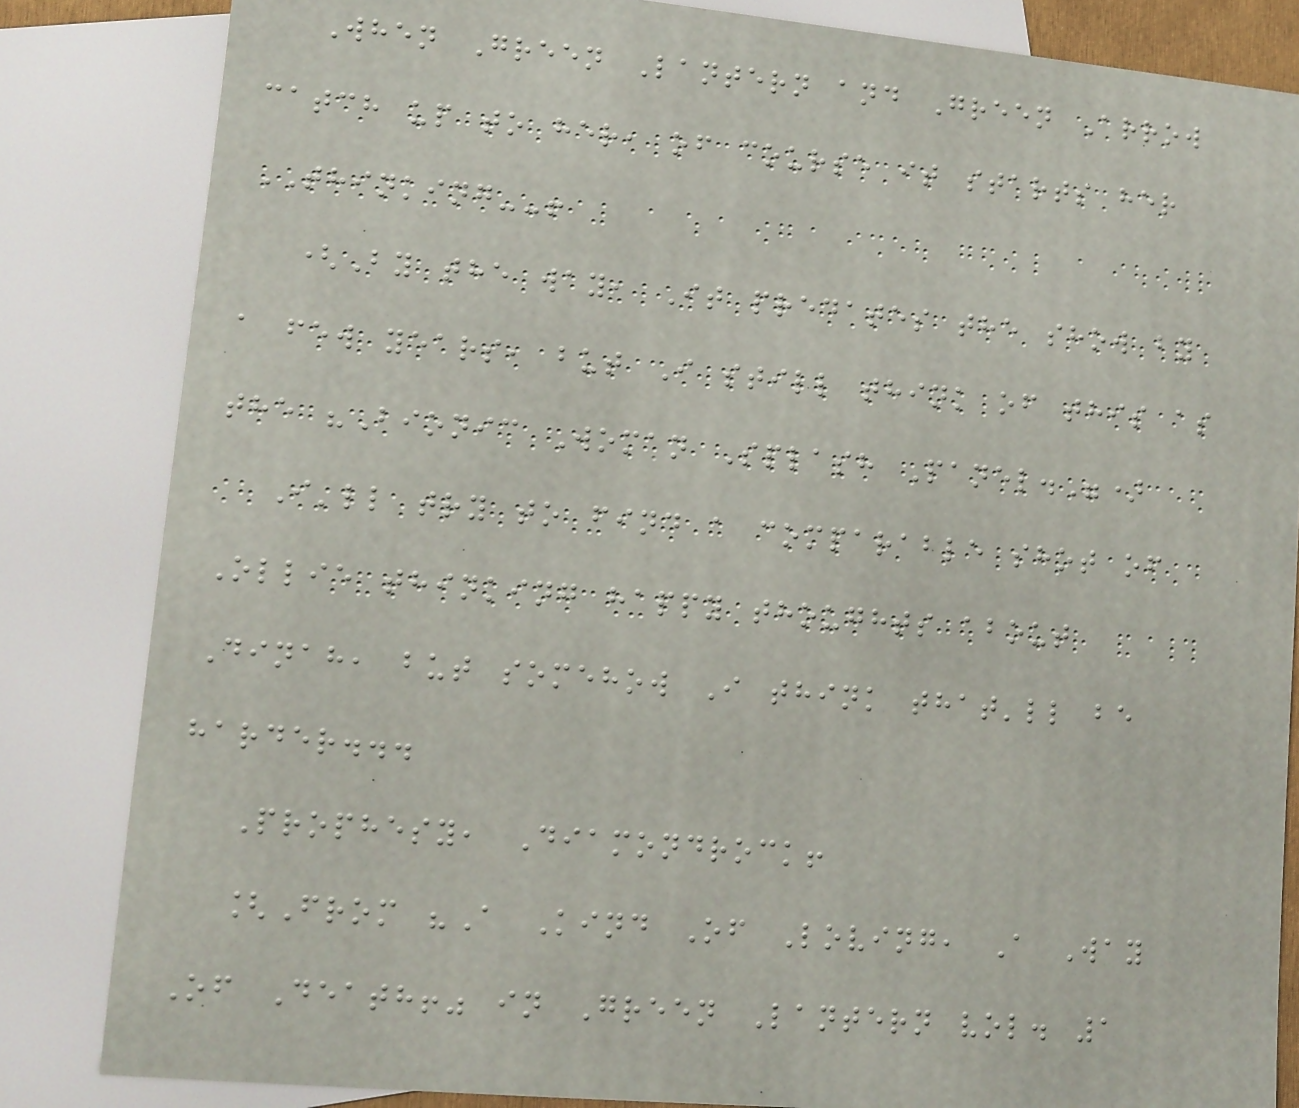When Green Lantern and Green Arrow
catch up to her, of course it starts her
THINKING--!
(By the way, It predates the show by
a few years, but I still think of this as
the "Bionic Woman Splash Panel.")
I'll try to find a comparable shot of
Ollie thinking happy thoughts about
Dinah, but somehow I think that'll be
harder...
Prophesy, Diamondrock!
[From "A Kind Of Loving, A Way
Of Death!" in Green Lantern vol. 1
